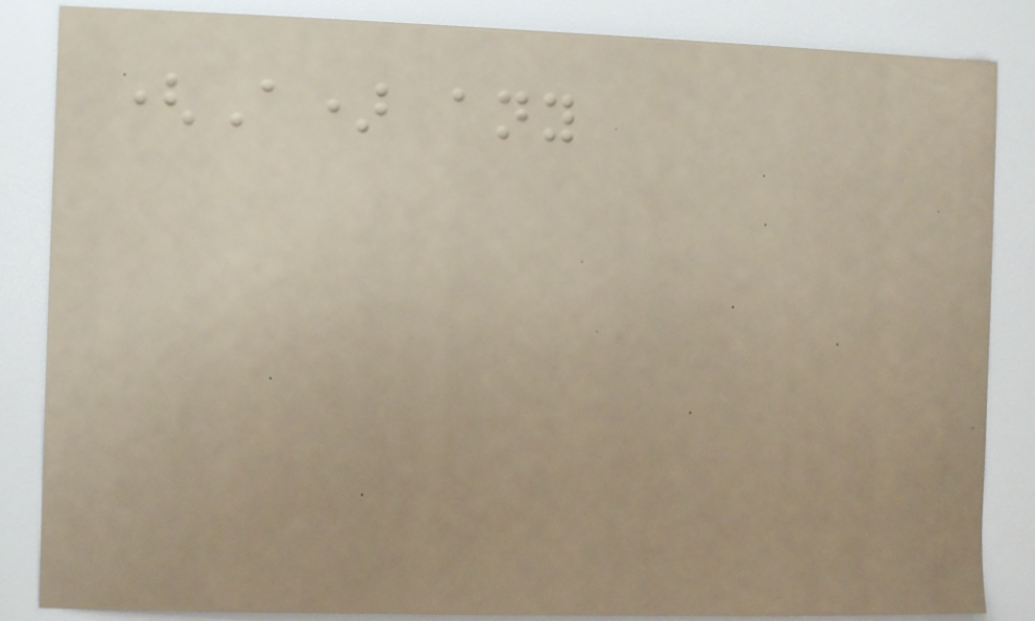(A) any
